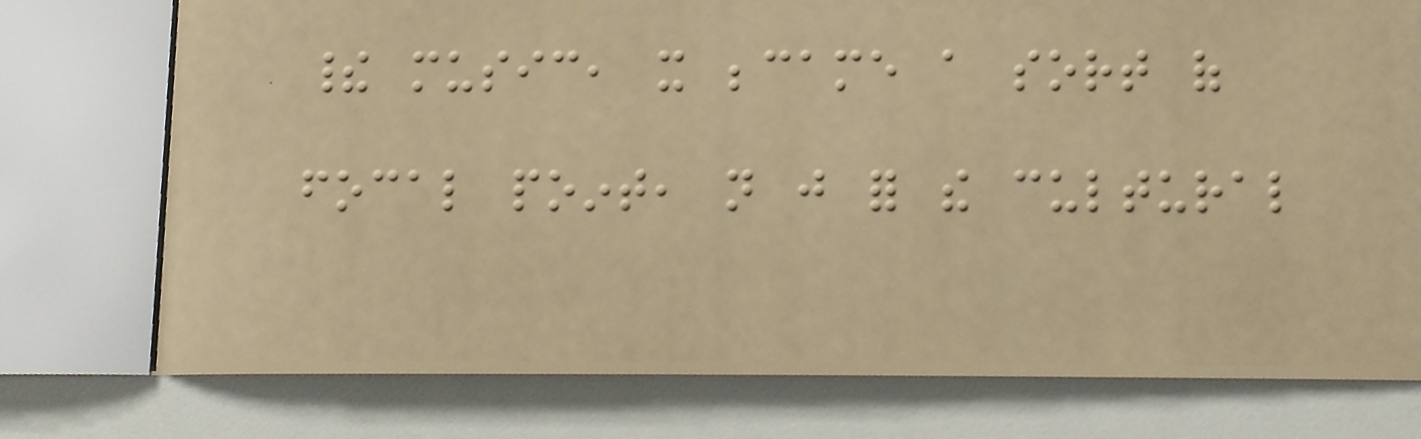their music, it became a sort of
focal point, not just for the cultural
